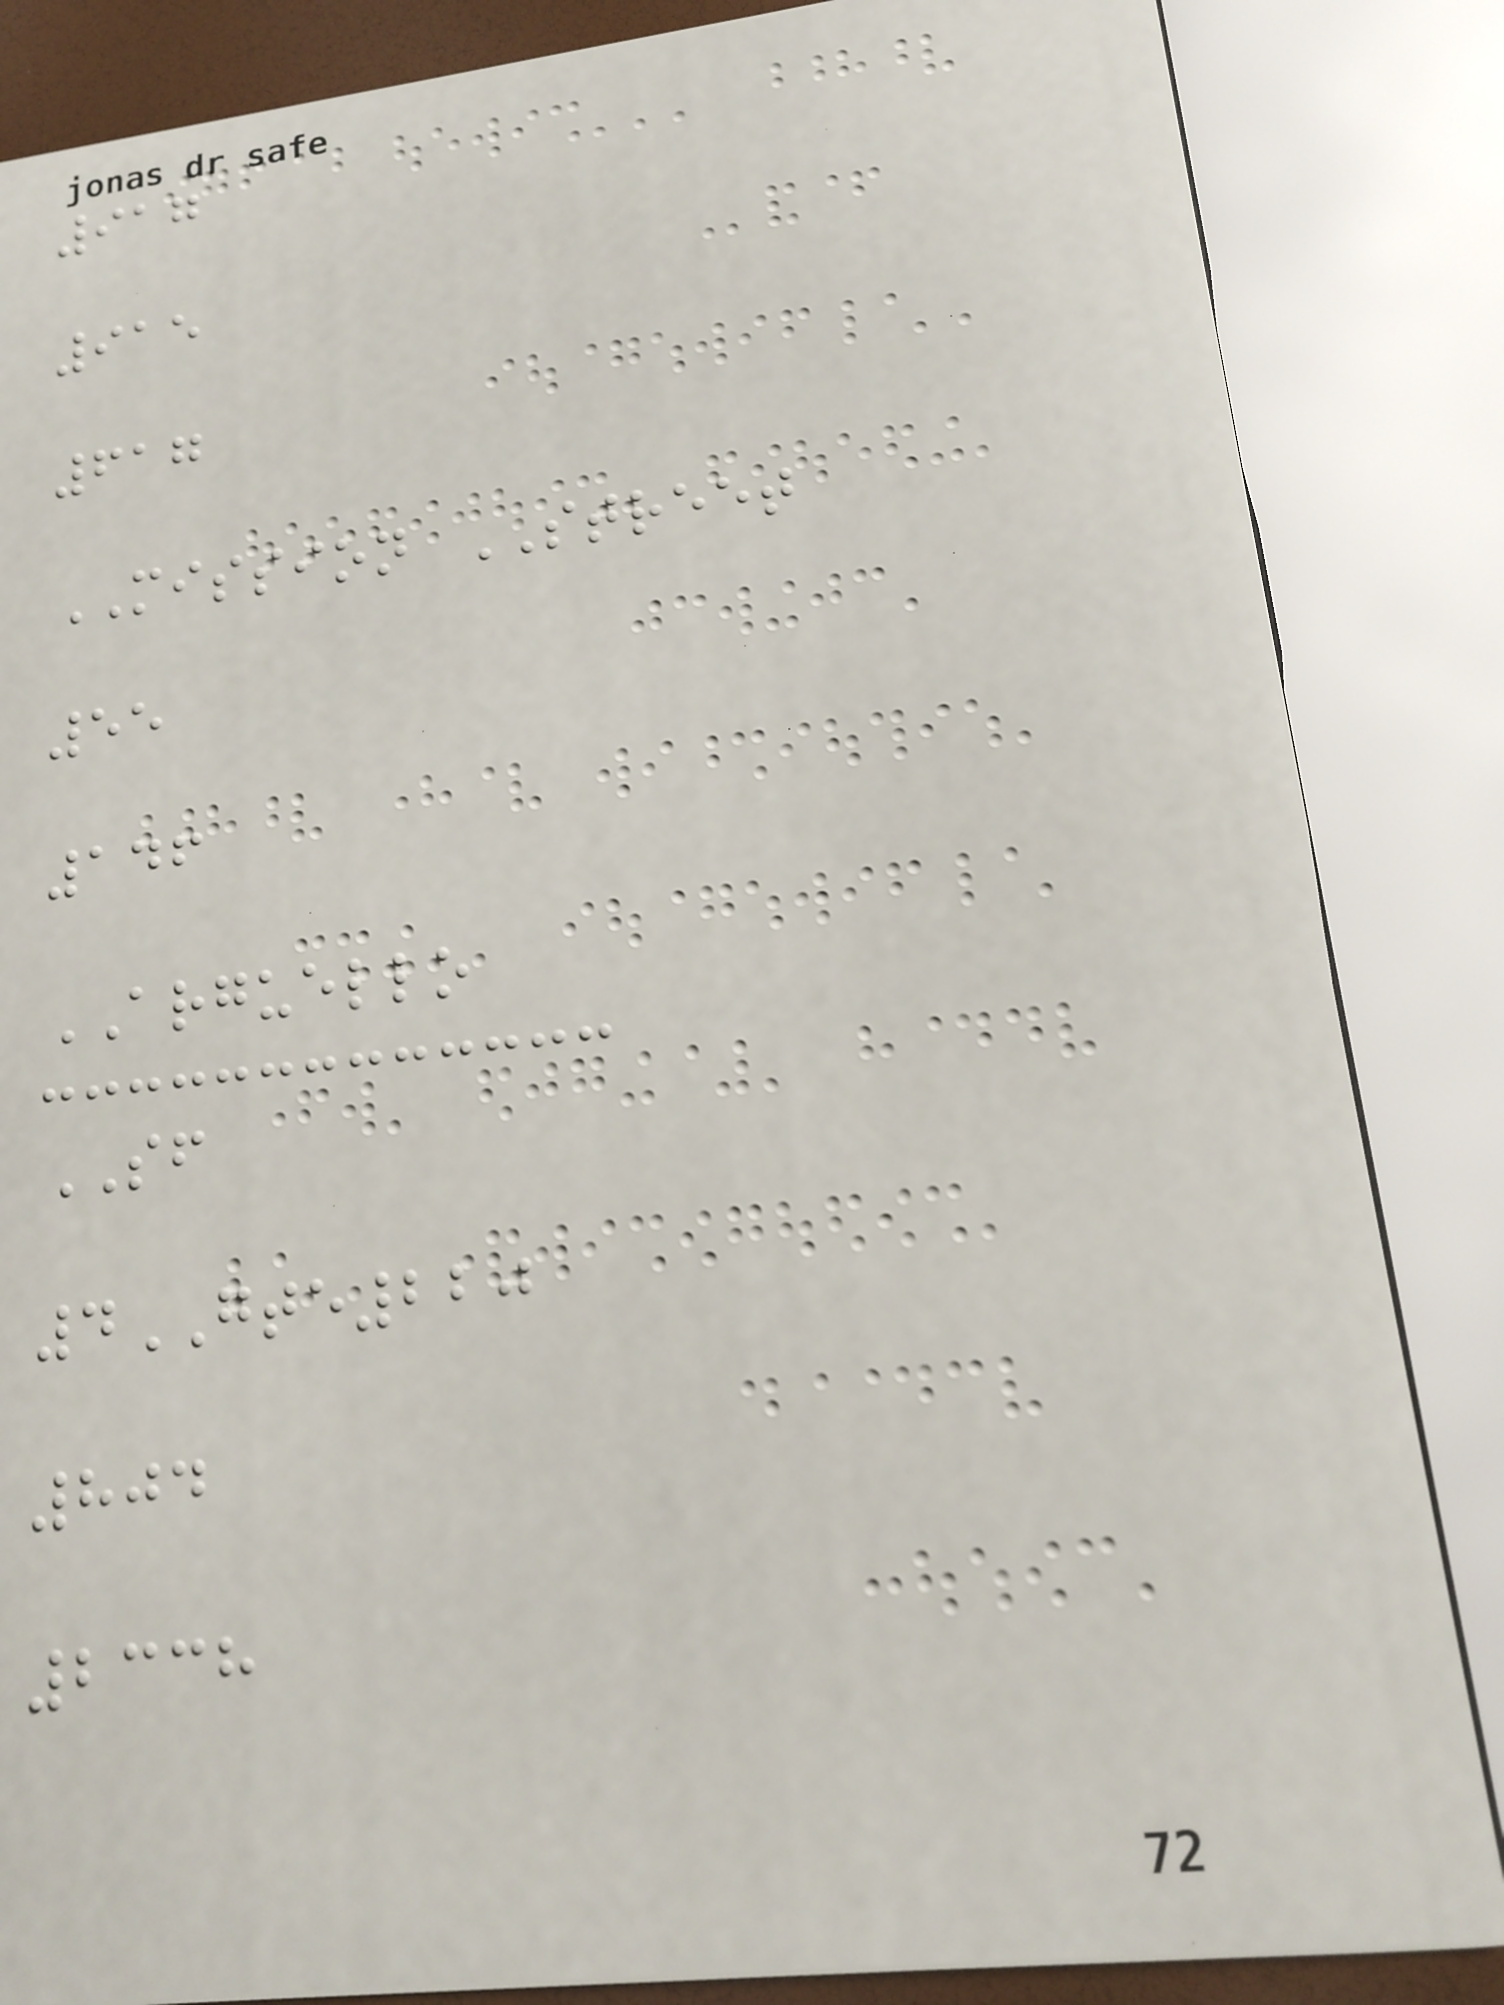917
915
617
MISSION STREET
55
146
ARGUELLO
SF
4GTE220
804
2338
